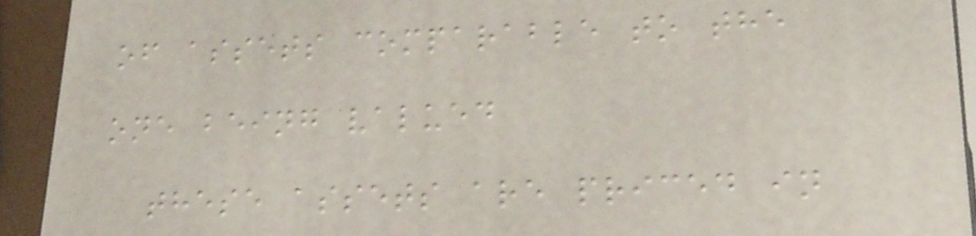of assets comparable to the
one being valued
these assets are priced in
